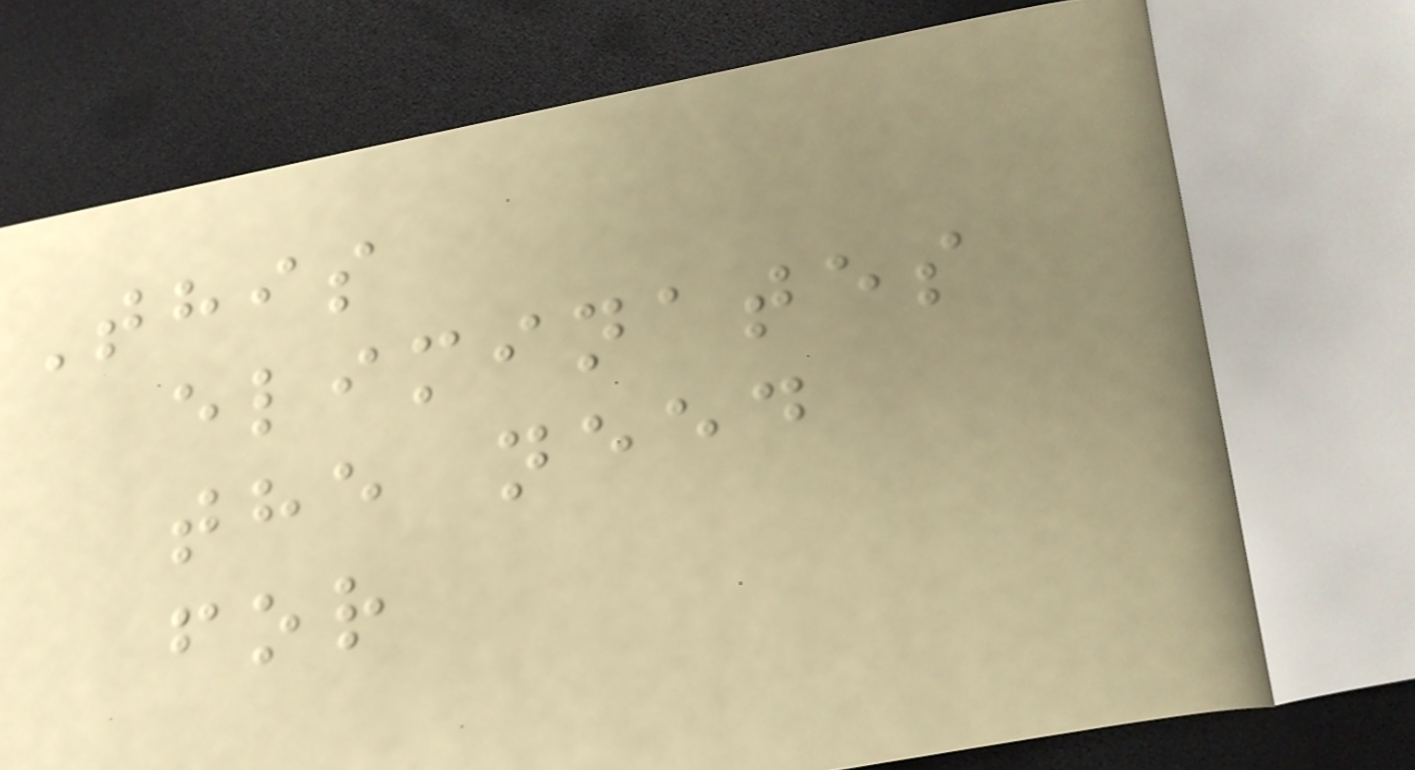This
eliminates
the need
for
